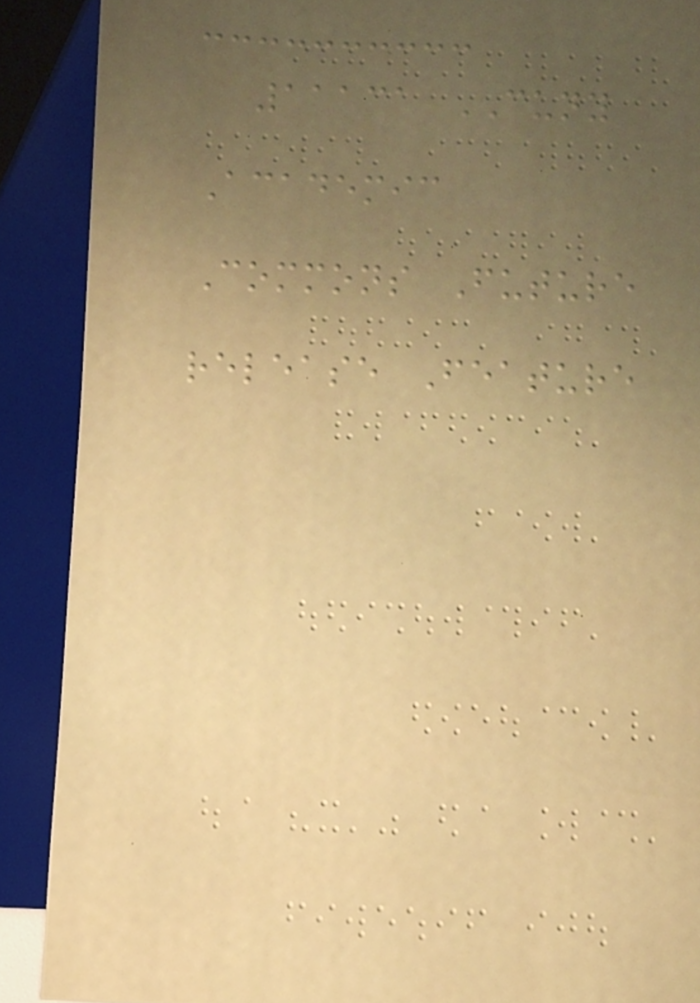11131 CUNY
Academic
Commons Future
release Feature
